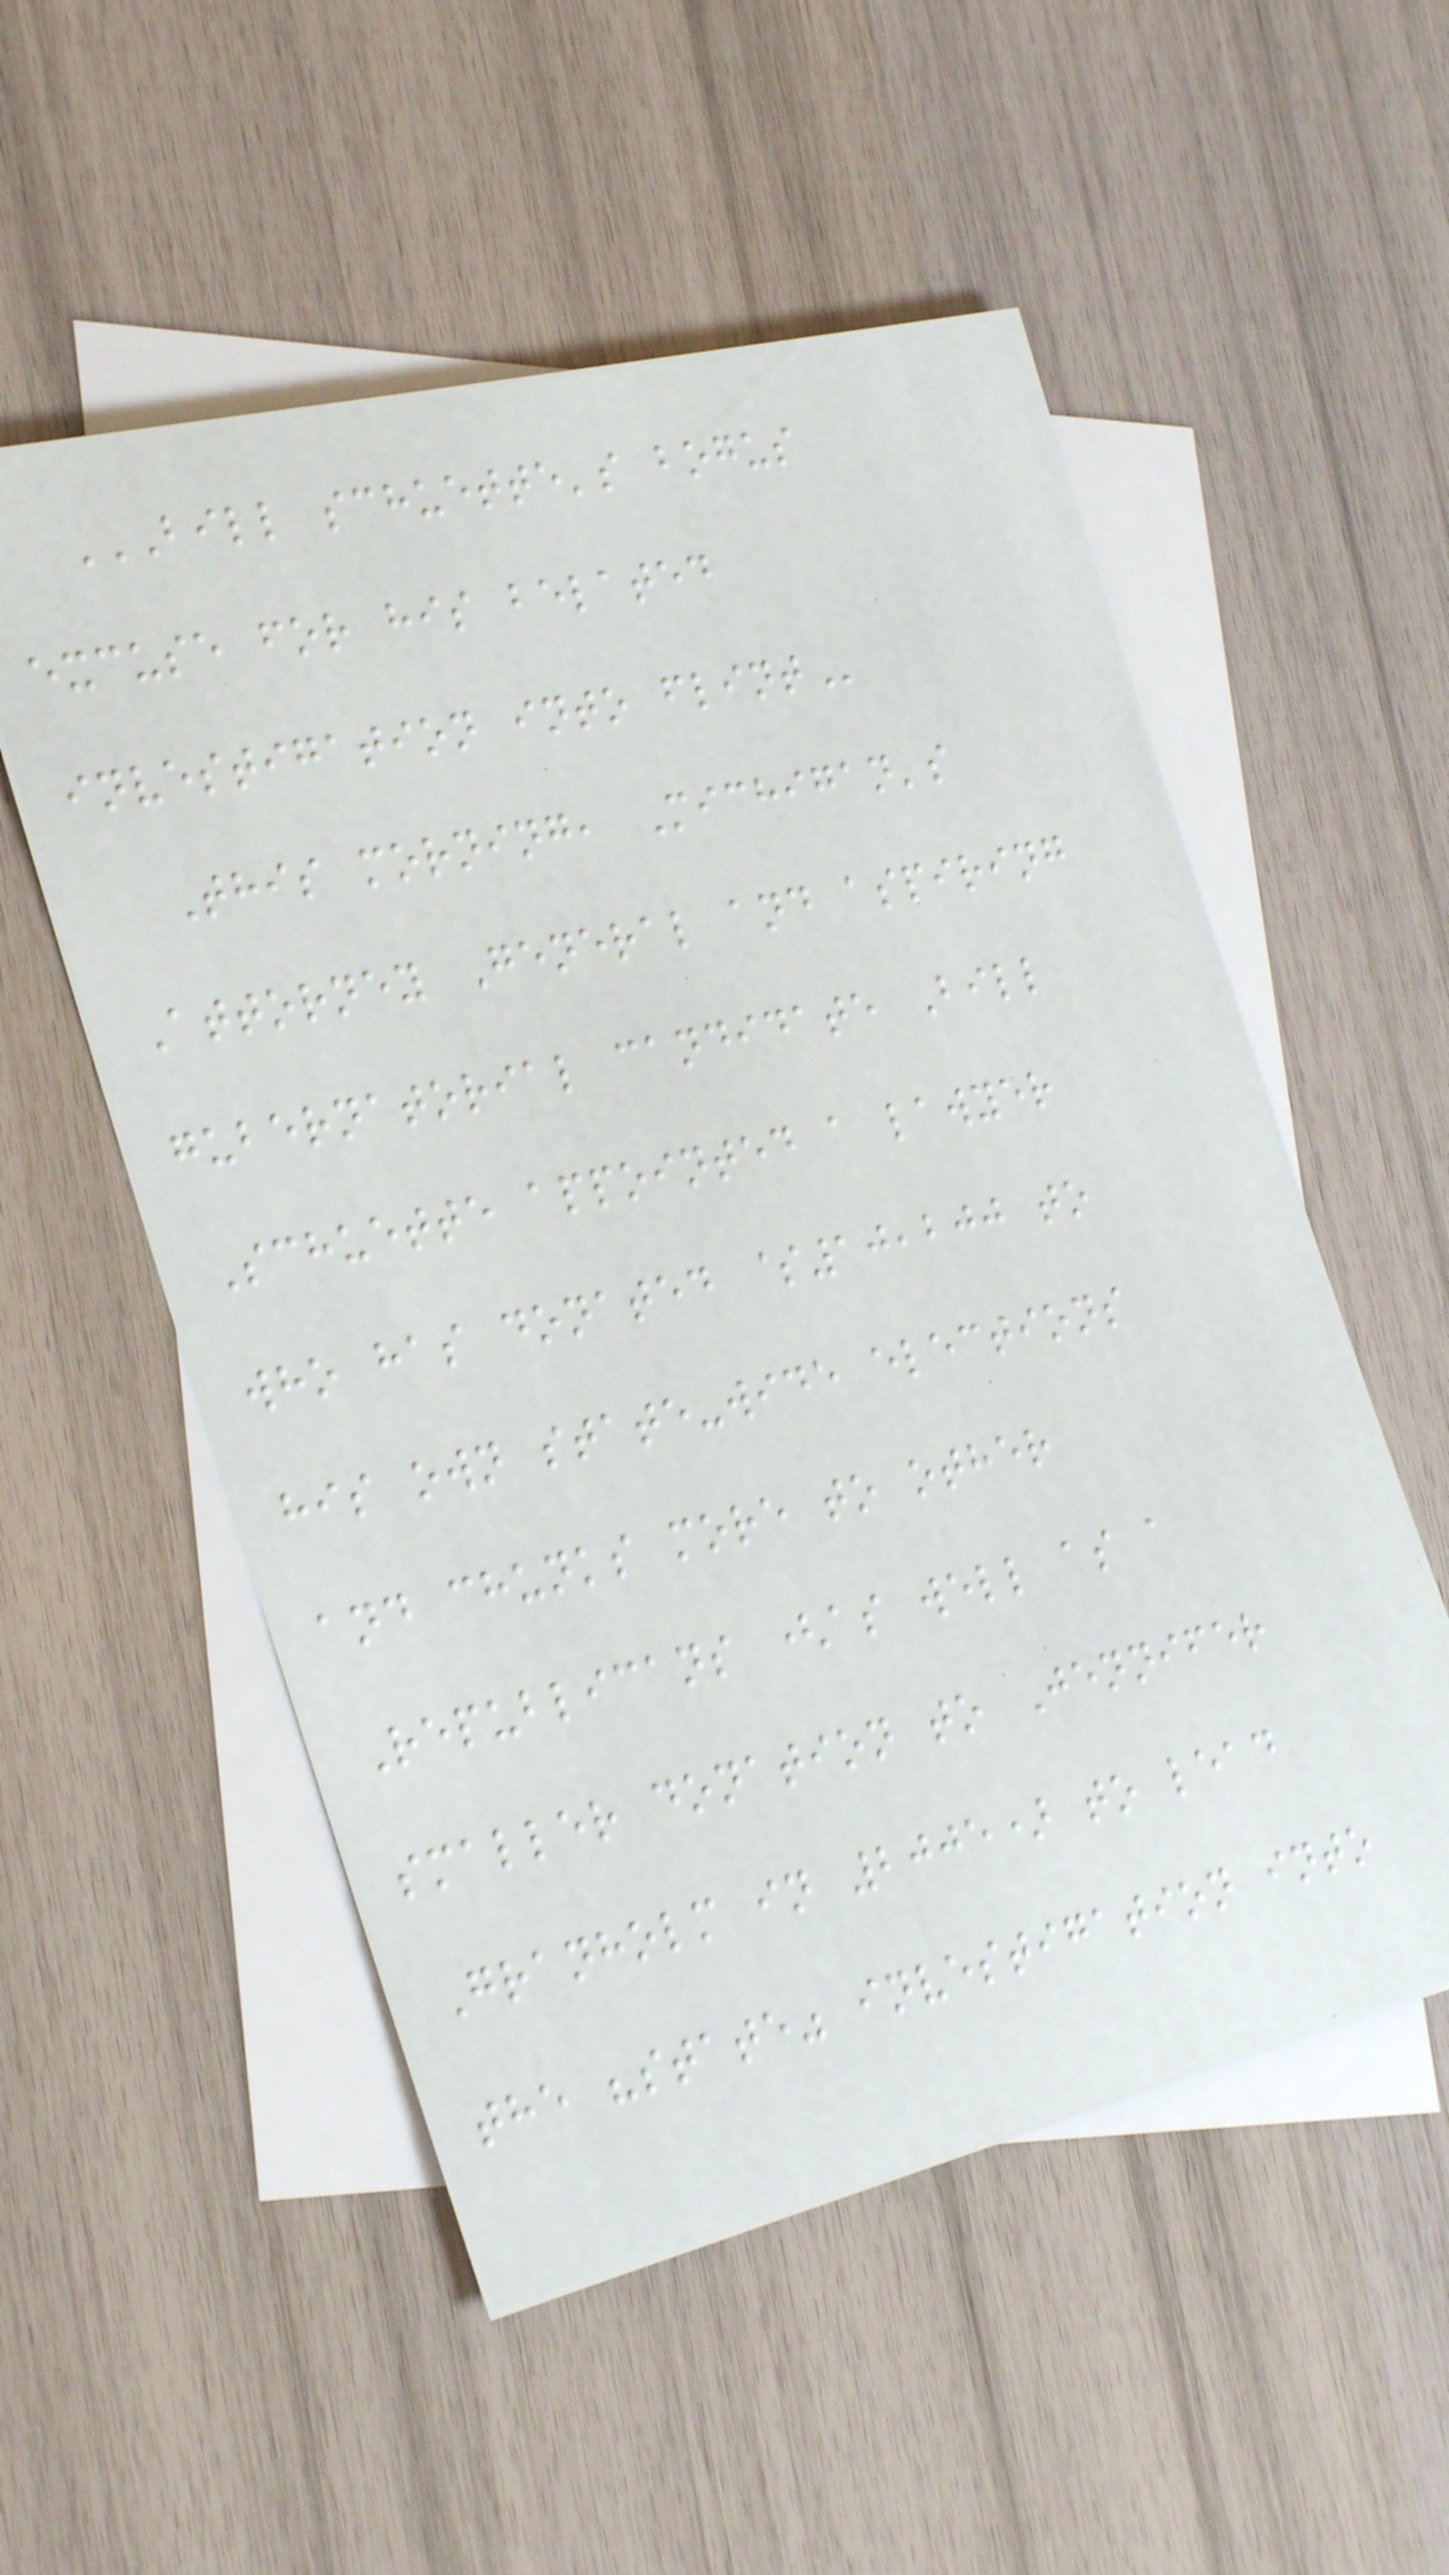BILL SCHUETTE'S BOGUS
EXCUSE FOR HIS BELATED
INVESTIGATION INTO FLINT
This morning, Michigan's
Attorney General and aspiring
gubernatorial candidate Bill
Schuette appointed a lawyer
who has donated $10,200 to
his own state-wide elections
and chunks more to other
Republicans (as well as a
smaller donation to Jennifer
Granholm in 2005) to lead
the "state" investigation into
